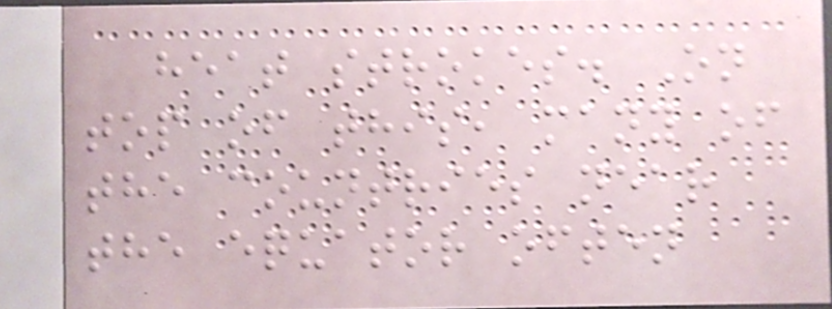heat strokes. On
top of this, many of
the countries near
the equator often
